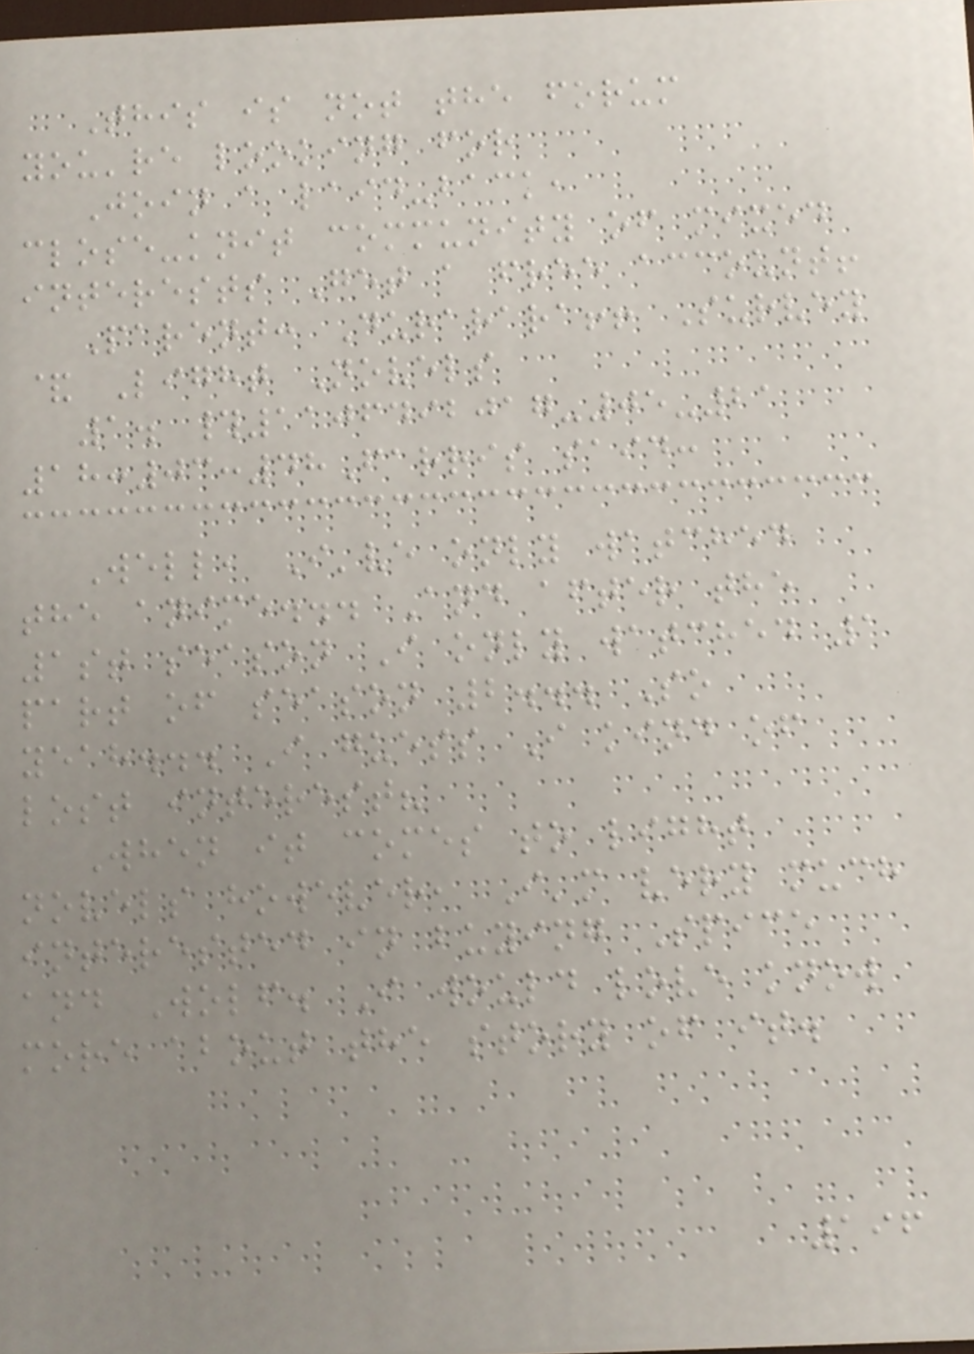This is not the forum
you're looking for
Join a laid-back,
close-knit community of mixed
interests Get a free account!
Parent: Durarara!! Survey
& Light Novels
1. #1106492017-05-21
18:03:48Farris said:
Well, I've only watched
the anime... And after the
1st season I only watched 1
part of season 2... So
yeah... I guess I kind of
lost interest?
When it comes to light
novels however, I'm very much
interested in buying Spice
and Wolf. I would love know
more about the story of it.
196
